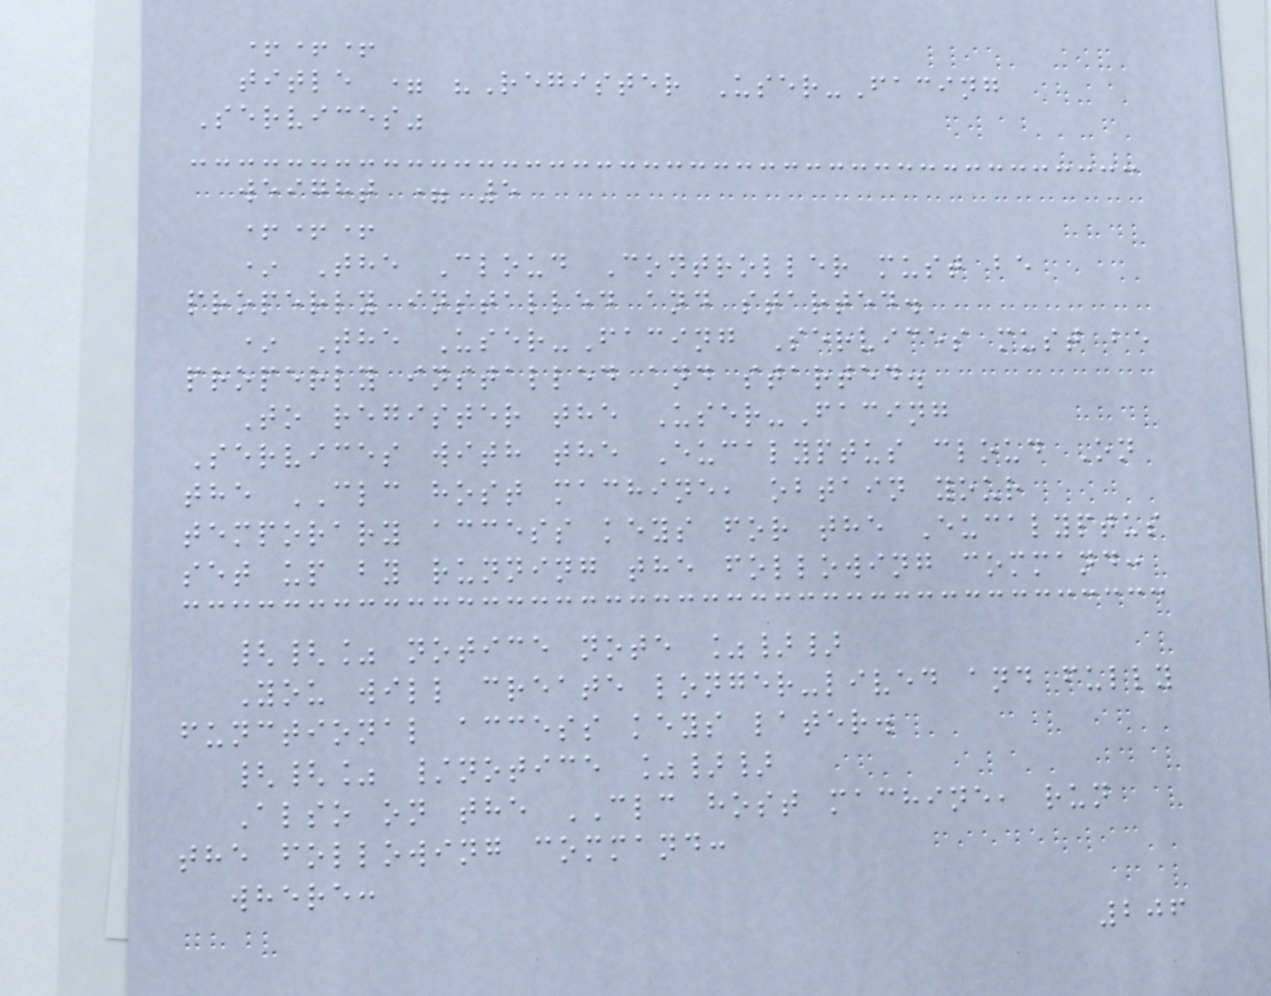+++
title = "Register User-Facing
Services"
weight = 5
+++
* The Cloud Controller must be
properly installed and started.
* The User-Facing Services must be
properly installed and started.
To register the User-Facing
Services with the Eucalyptus cloud On
the CLC host machine, obtain your
temporary access keys for the Eucalyptus
set up by running the following command:
{{% notice note %}}
You will create longer-lived and fully
functional access keys later.
{{% /notice %}}
Also on the CLC host machine, run
the following command:
where:
206
